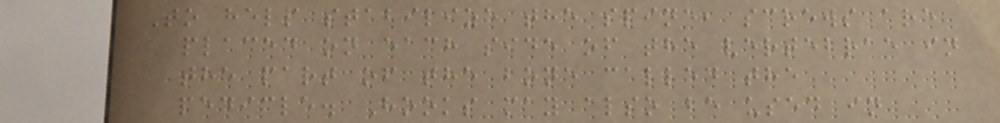To help stabilize the spine, screws are
placed on each side of the vertebrae in
the part of the bone called the
pedicle. Hooks may also be used in
